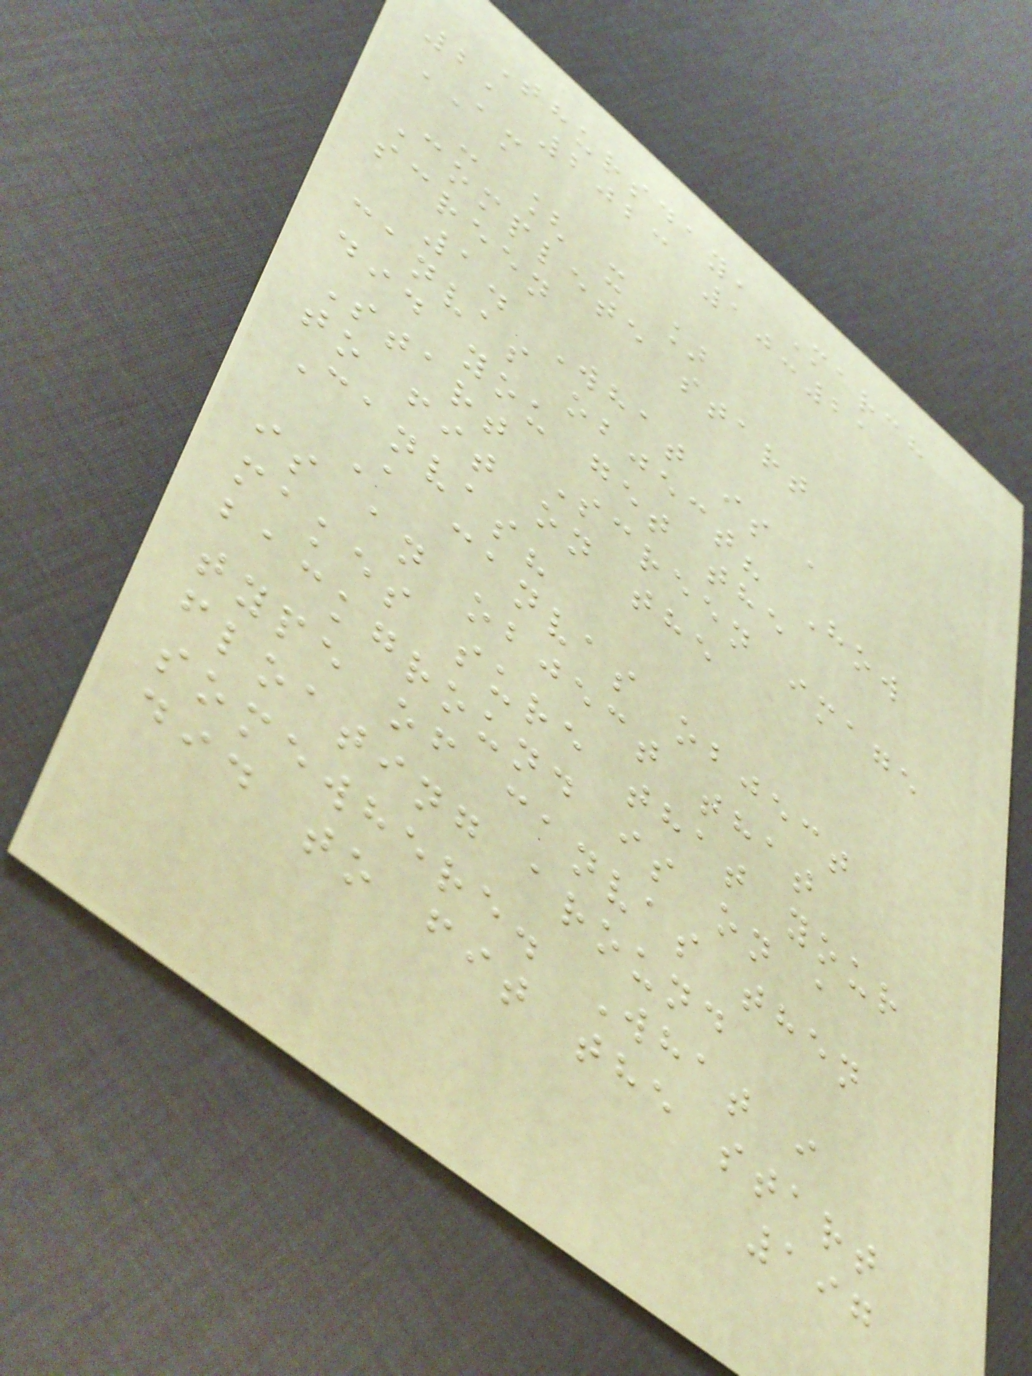Thursday, March
2, 2023 10:21
AM
- [ x ]
Complete start
screen
1. What is a
canvas object? How
did you get the
Start Screen image
to fit on the
Canvas?
A canvas object
is an object that
makes sure that your
background is on a
type of canvas then
floating around
somewhere. What i
did to fit the start
197
